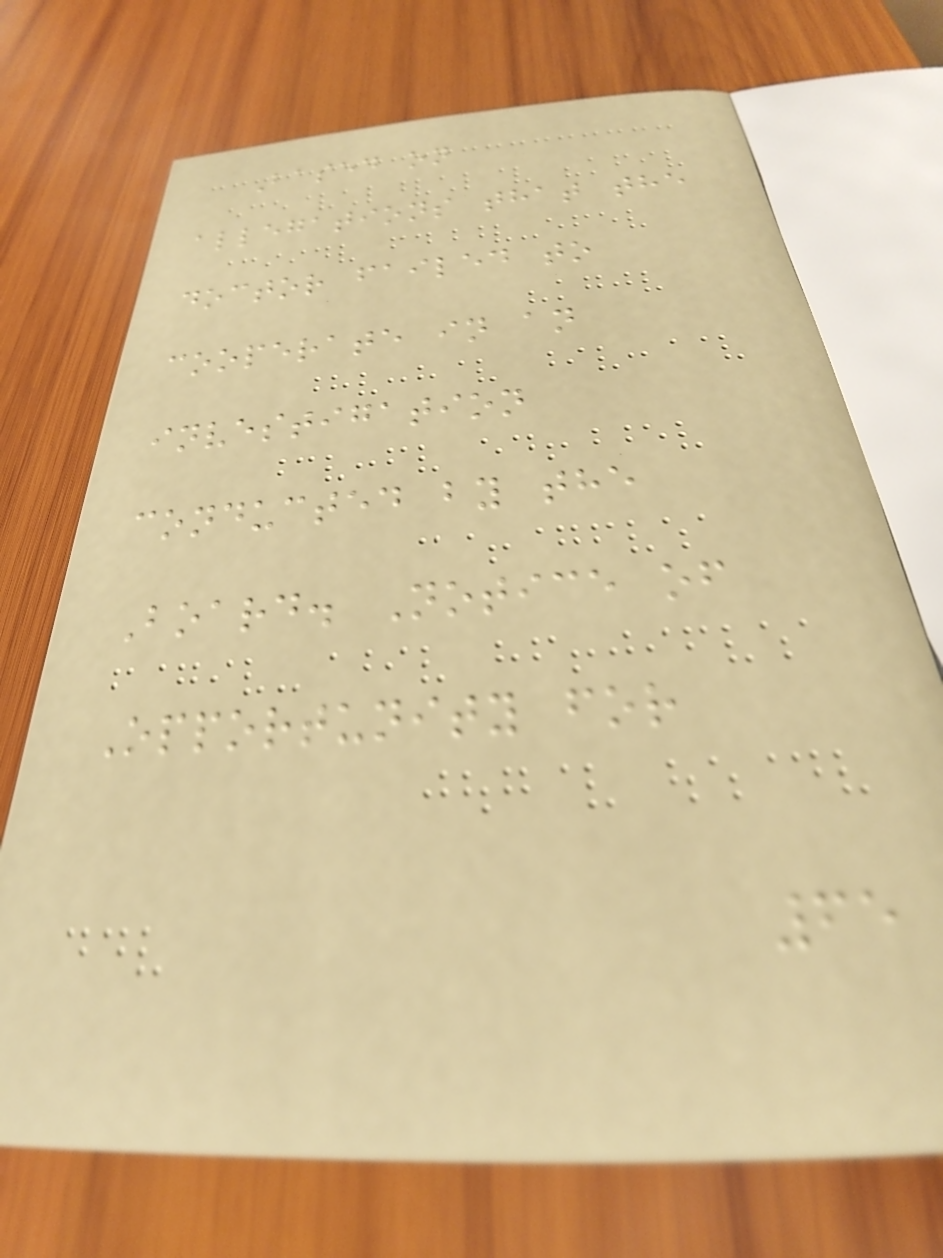Based on
allegations that the
doctor failed to
cooperate in an
investigation
conducted by the
Board. Notice of
Opportunity for
65
